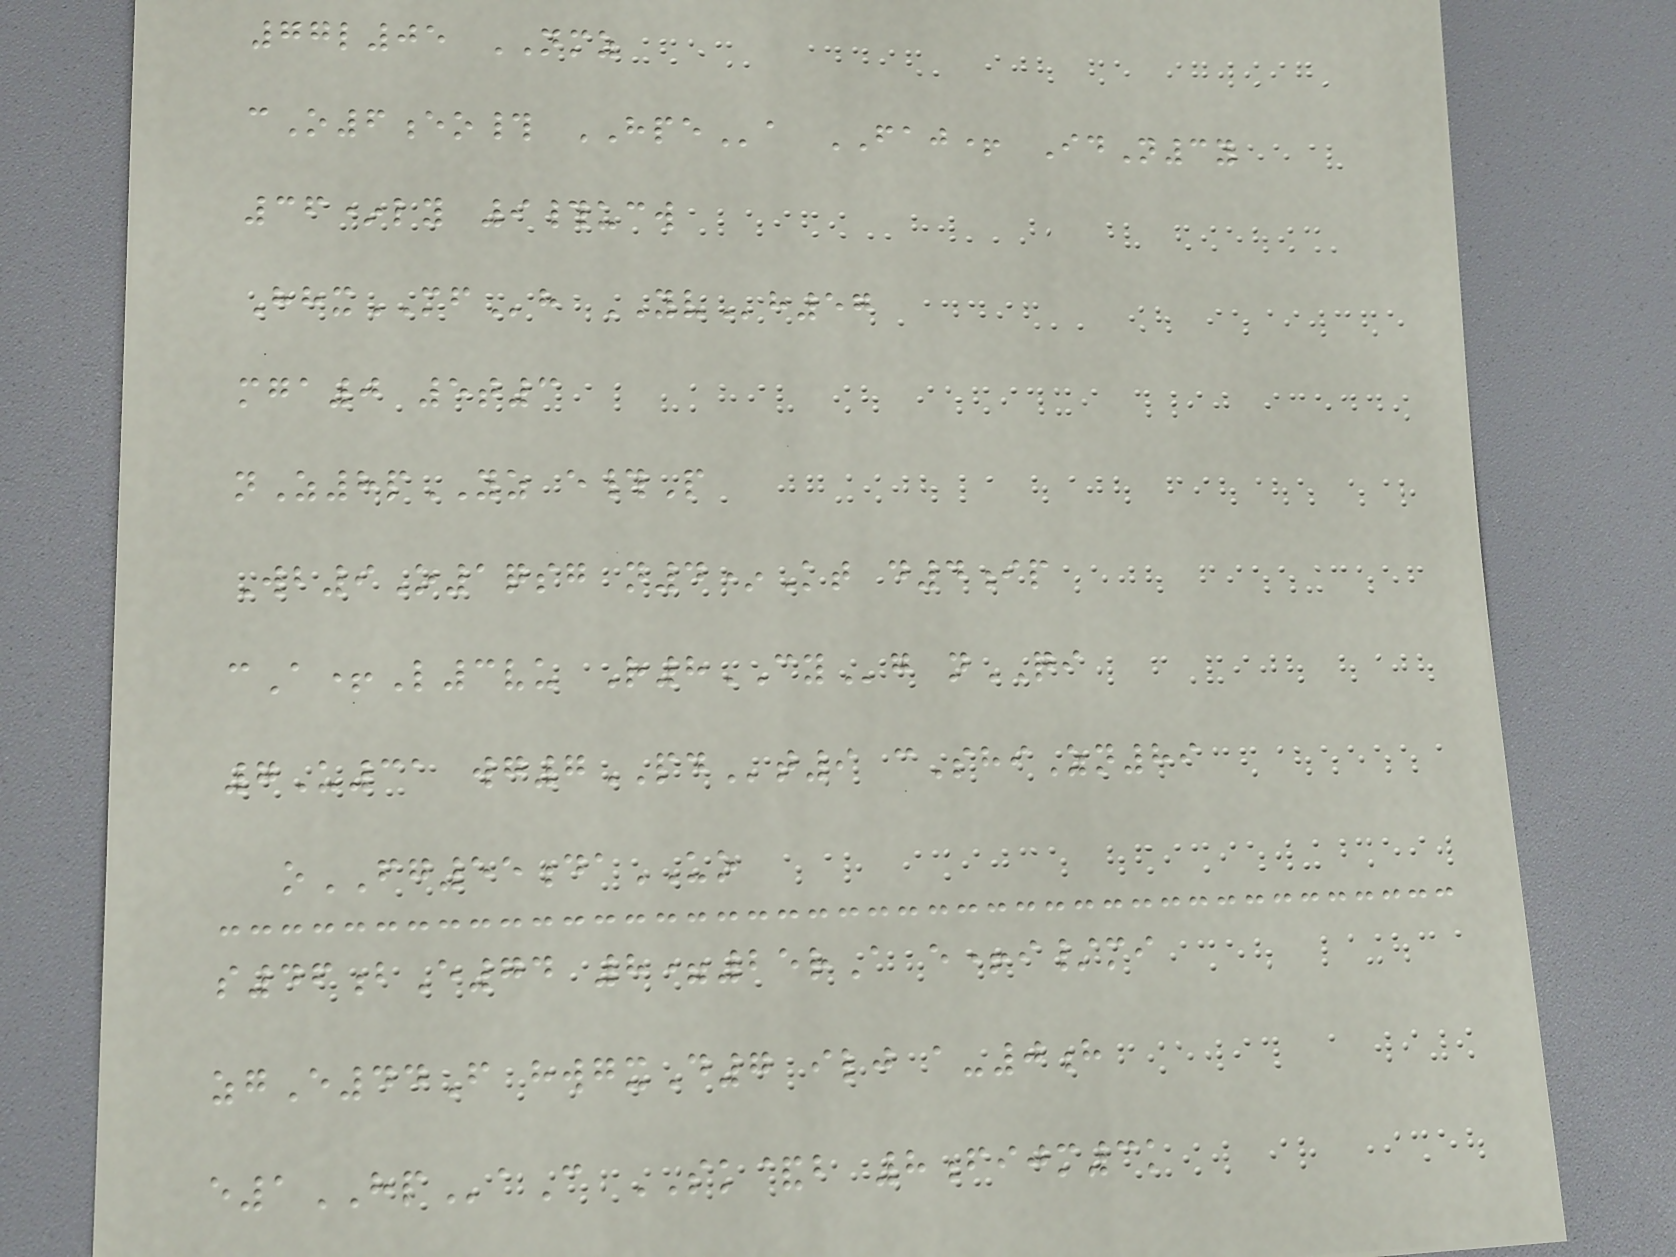77l05 NMZ
cO6eo# HPEa FAJ+ IdN3y
36*ly 9#ucw
HhxMFh YVh57
mga0 5t3
nZ8pYZ e#P
Wb9O1qsg n4*Kt d4ip
cA+L3vu R8CYg nQI
7U31 wg7PDt9 cShiZn89
oFG55daUO
s46bE74 8=25rA e+i/mi
zgE44F hwgxD7 ilj a-0h
e1HPaC SK&b 8fijm3k
